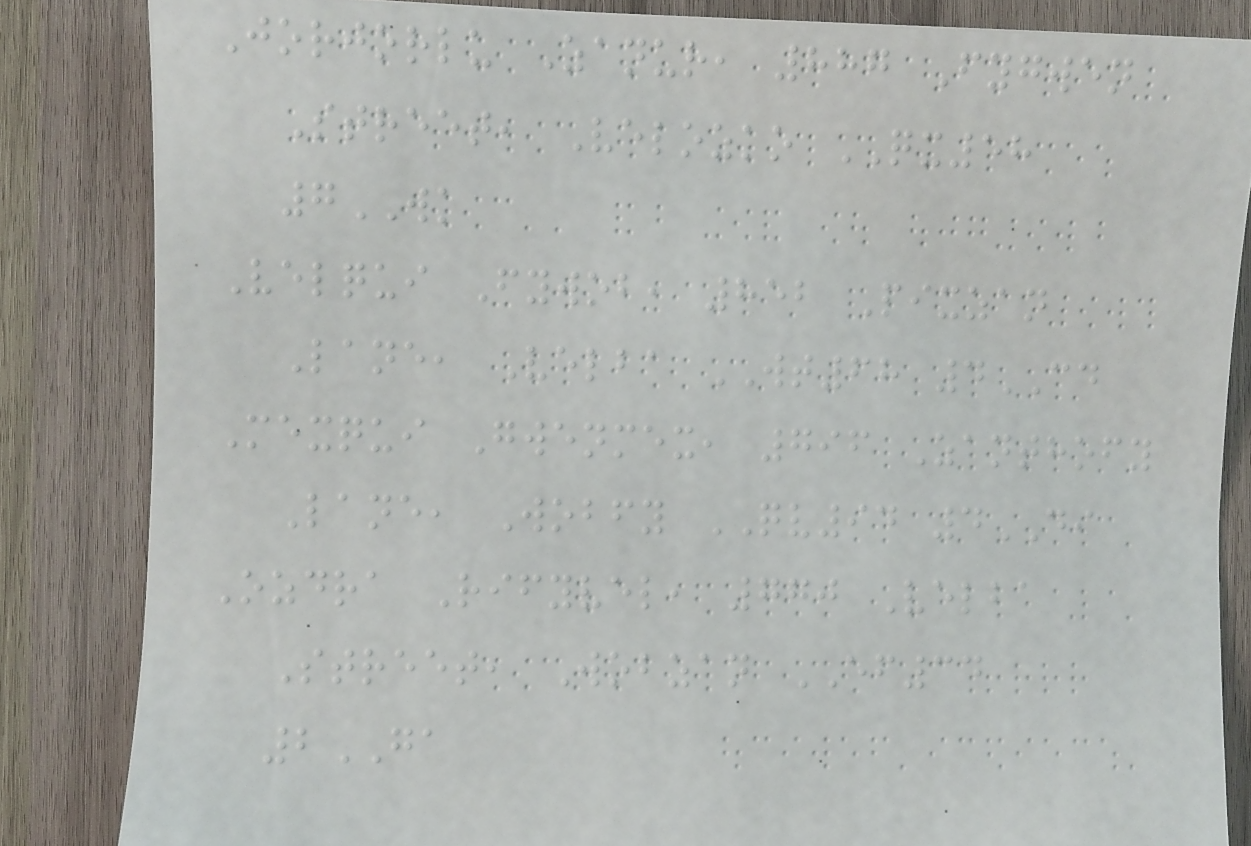Jorjorlu Zanur, 887 Fygwen
Street, Velozko QX58
7WK
Velqui Fywob, 852 Pixzan
Lane, Velba WT68 4CD
Mexqui Gwenmex, 796 Zanthofy
Lane, Wobfy QV94 4DI
Ozdra Rifyvel, 770 Velba
Street, Wobzan EF34
2GA
